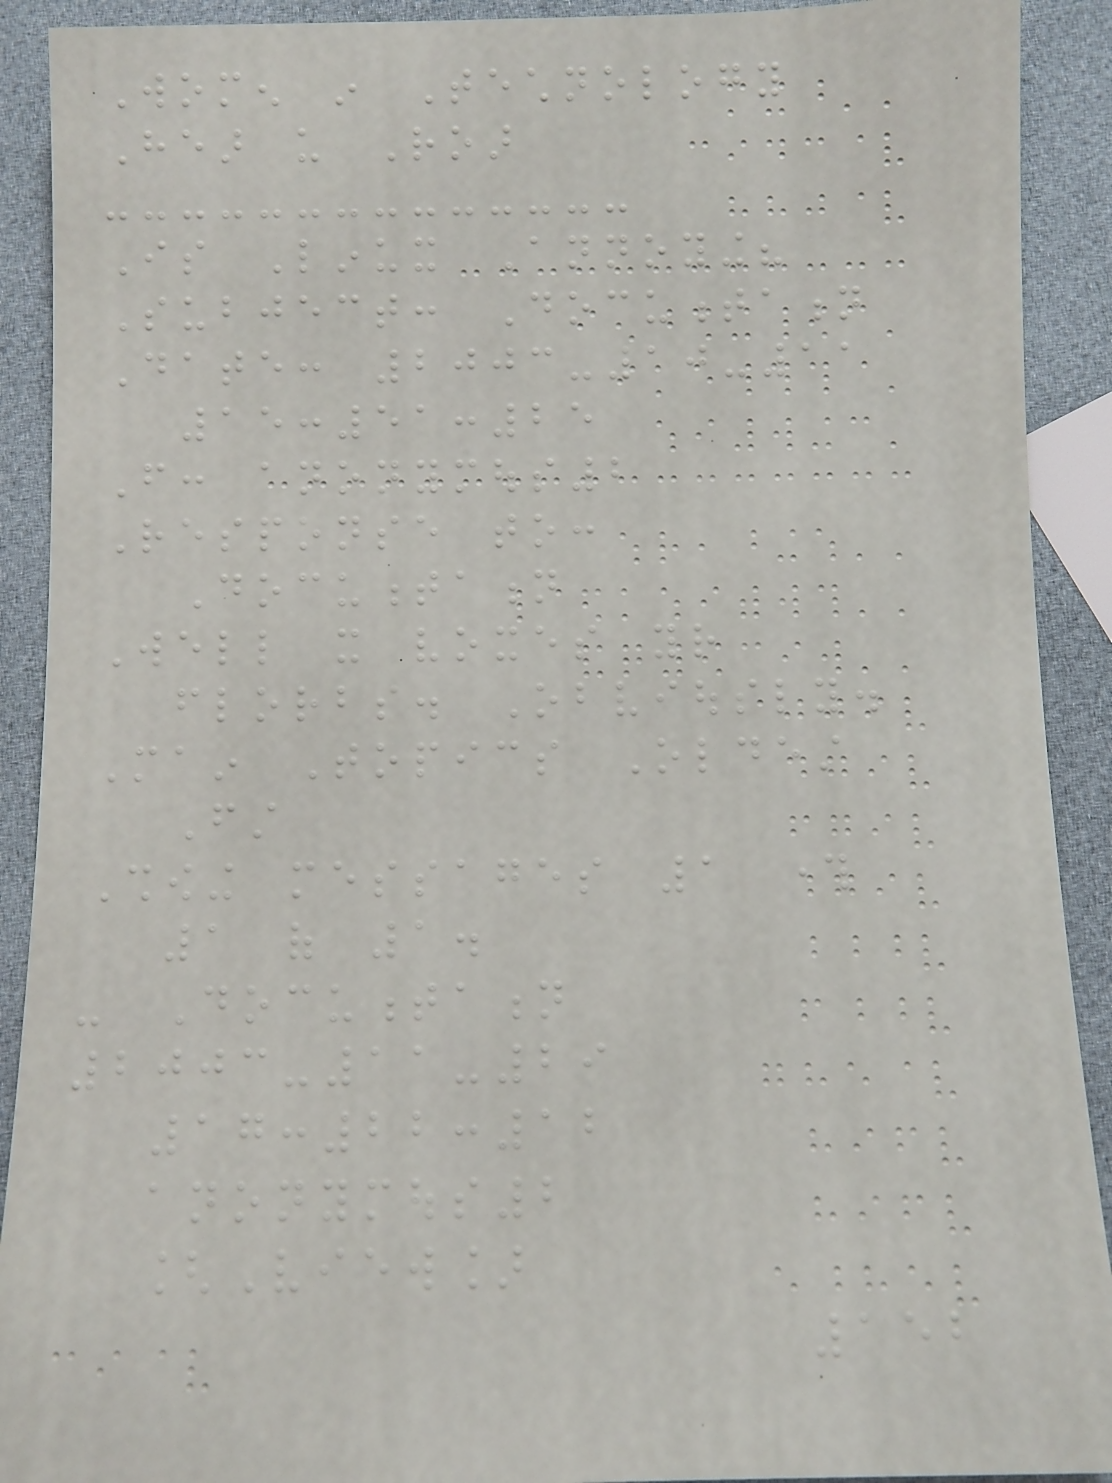Women in Technology
Hear us Roar
Is Linux Annoying?
Subject: Documentation
Date: 2003-10-11
15:51:25
From: anonymous2
Response to:
Documentation
Well it voxes your
florbs. Obviously.
Main Topics Oldest
First
Showing messages 1 through
1 of 1.
- Documentation
2003-11-29
17:22:12
anonymous2
[View]
152
